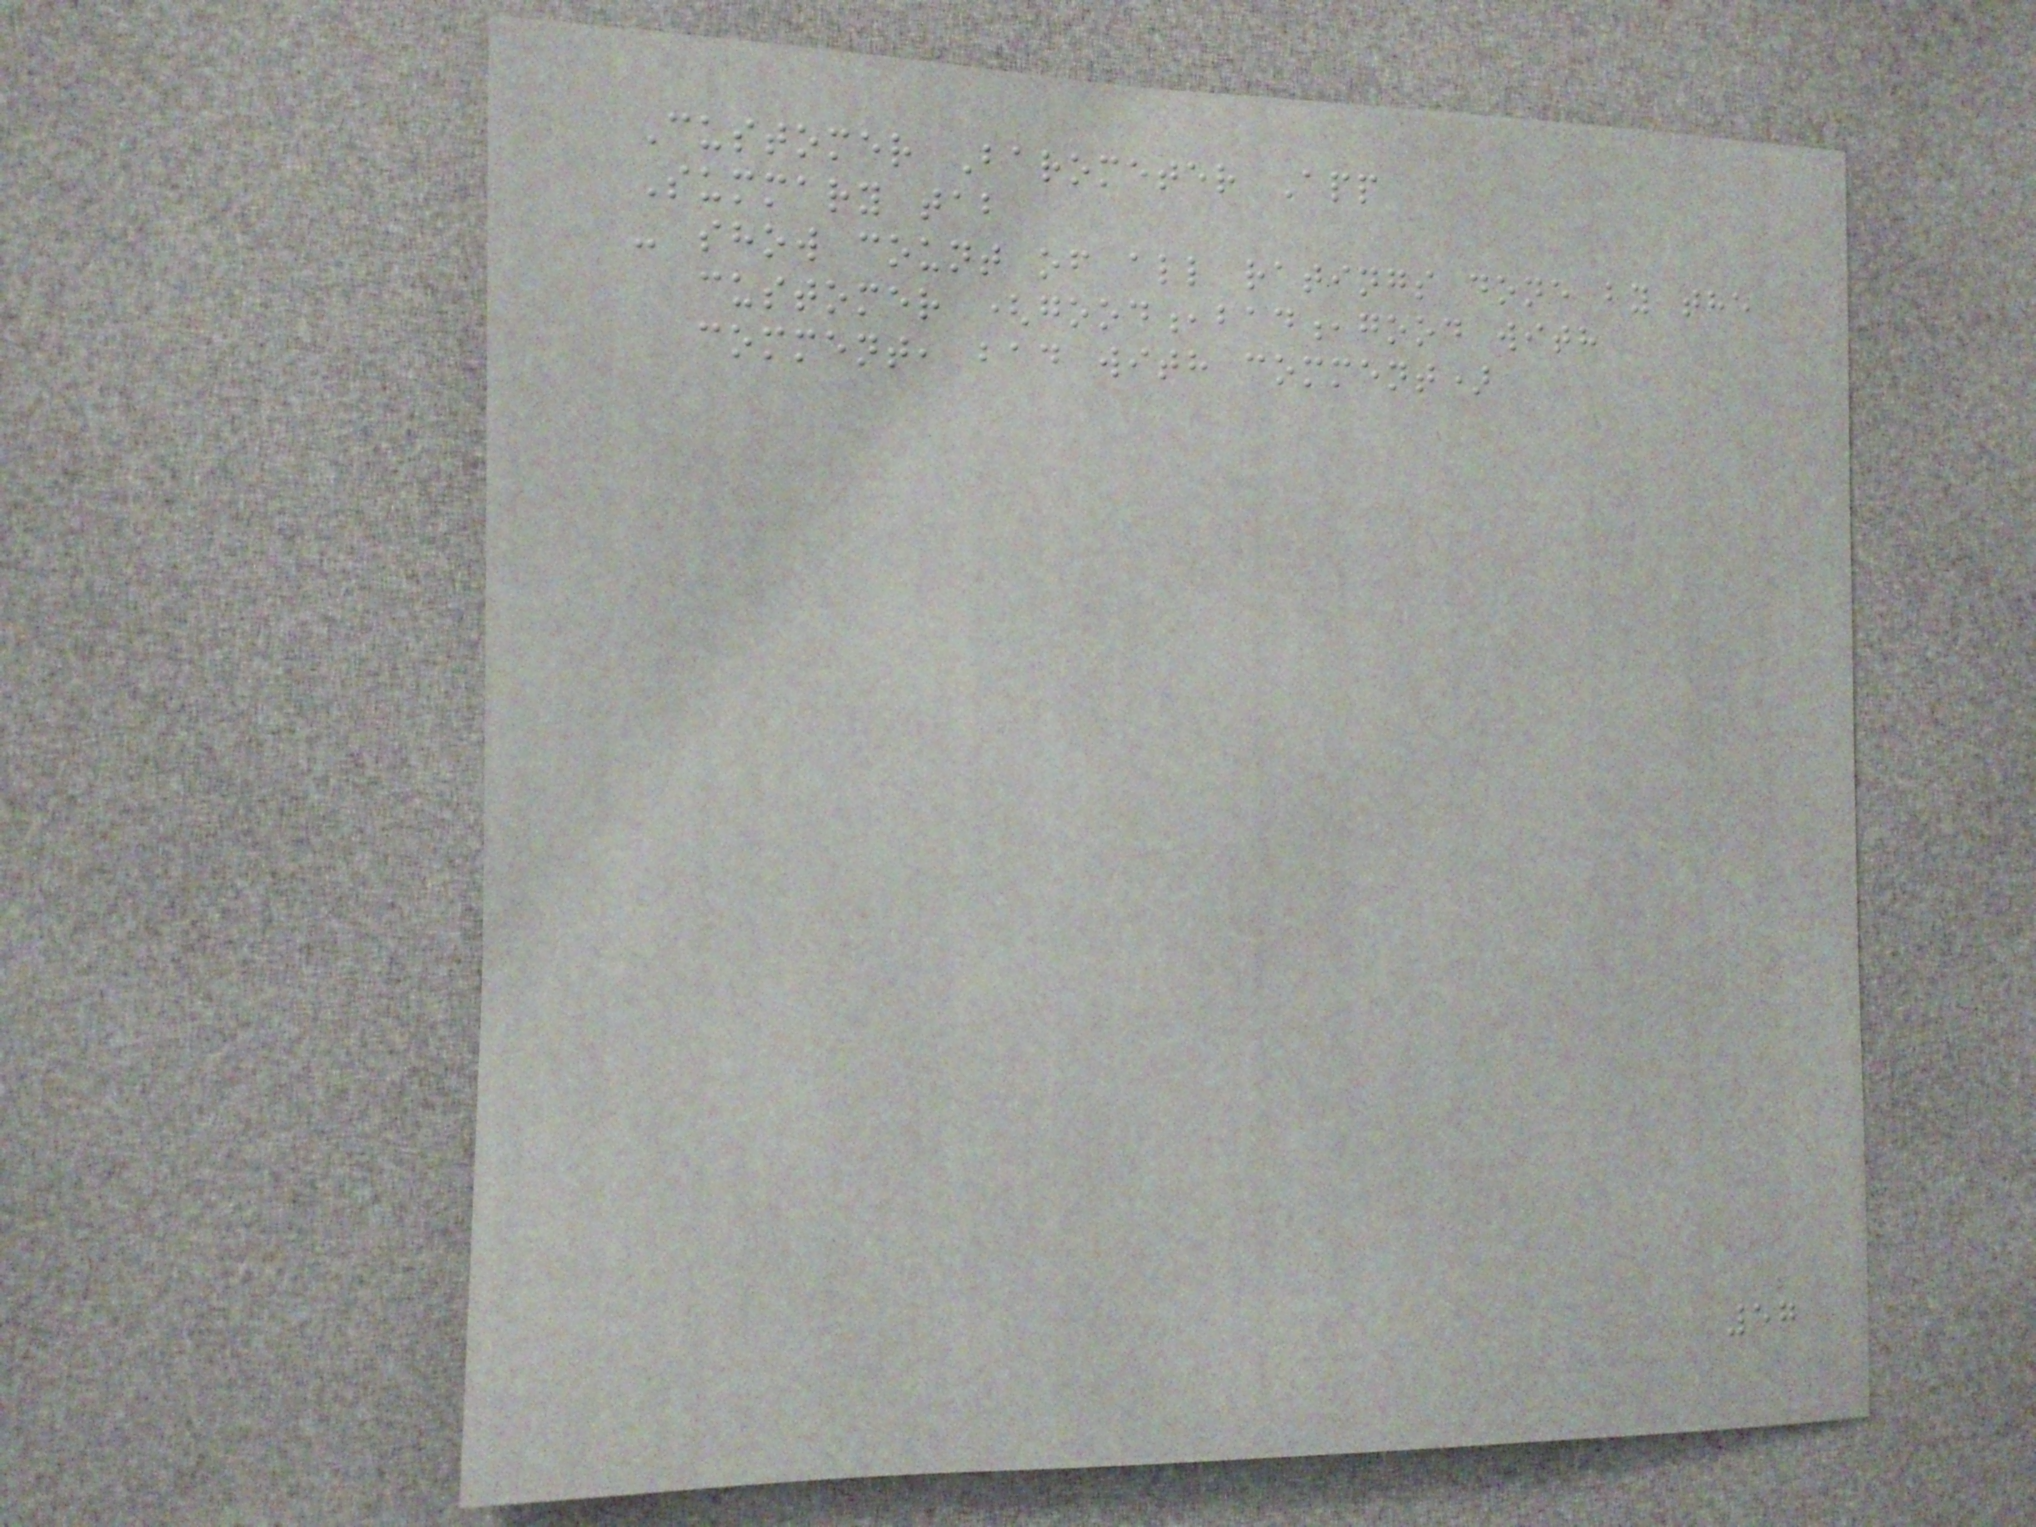Customer Barometer App
Summary tab
- show count of all ratings done by the
customer (good,bad,good with
comment, bad with comment)
57
